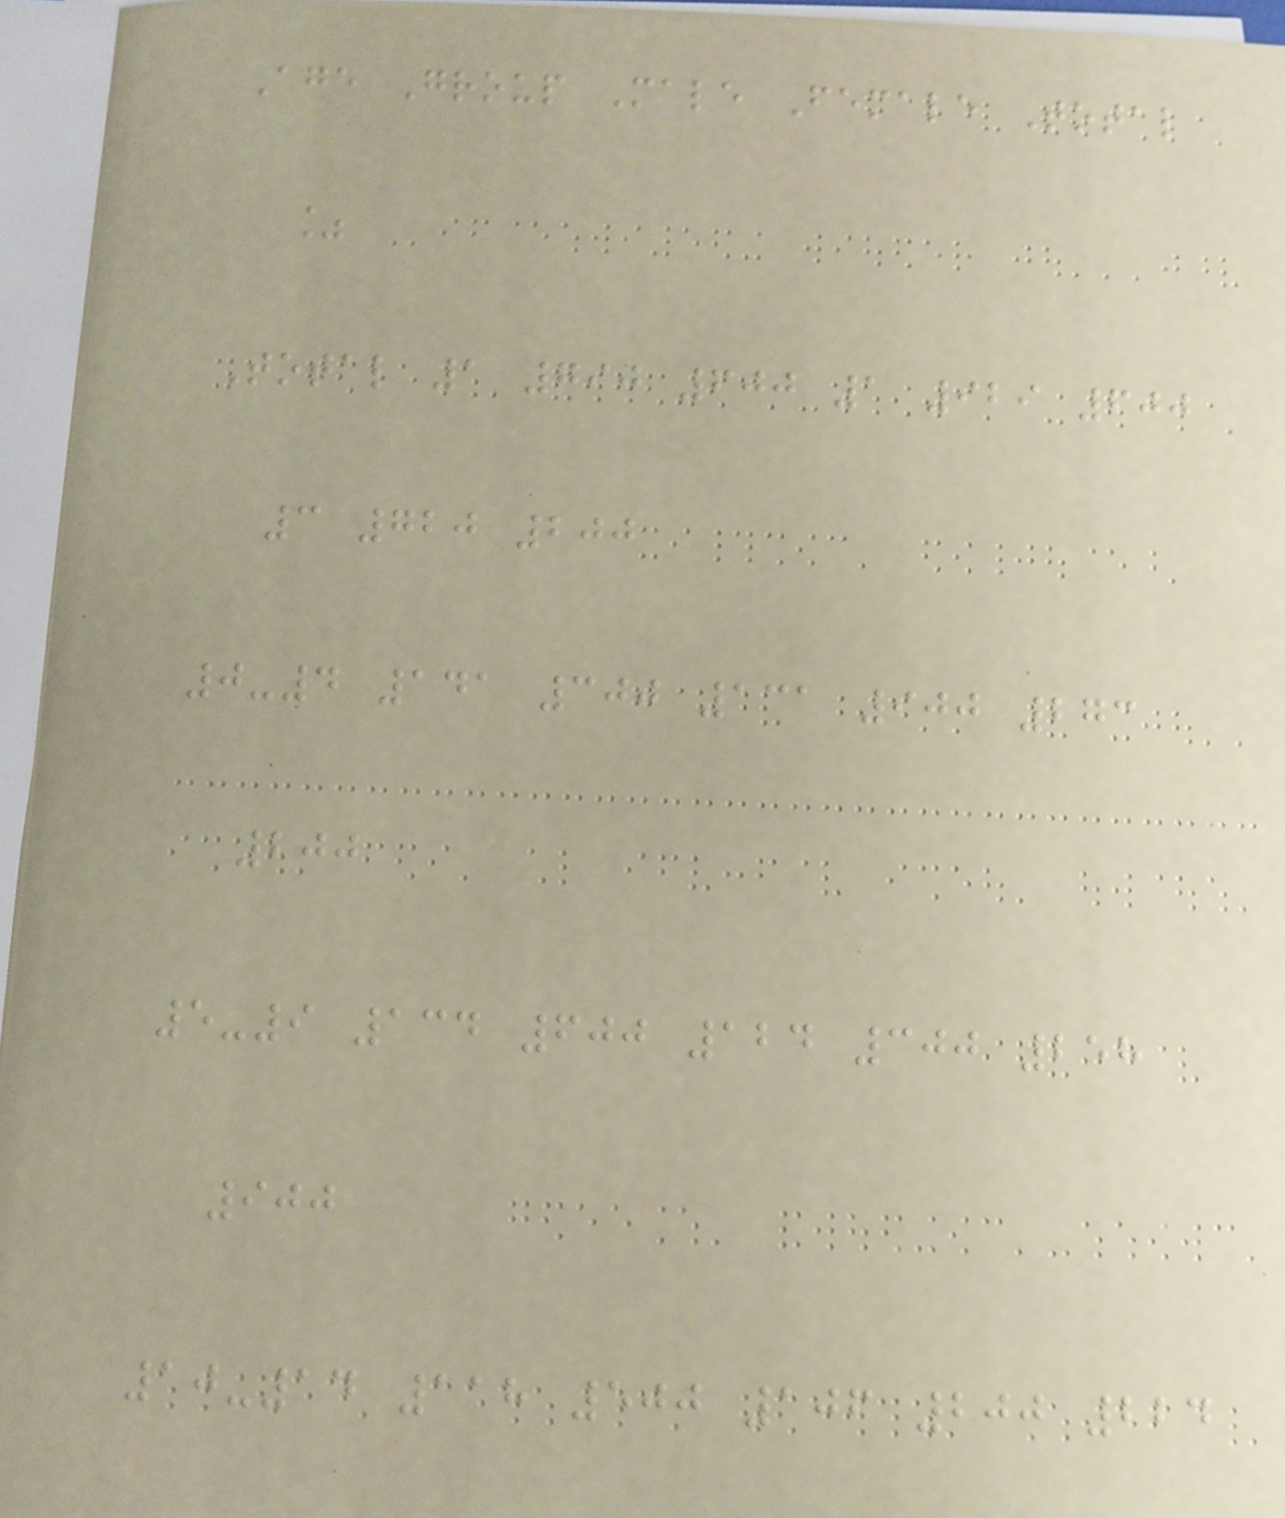Age Group Male Female Total
%
Total 1 790 600 1 929 600
3 720 200
0-4 141 300 131 900 273
200
5-9 134 600 124 300 258
900
10-14 118 500 106 200 224
